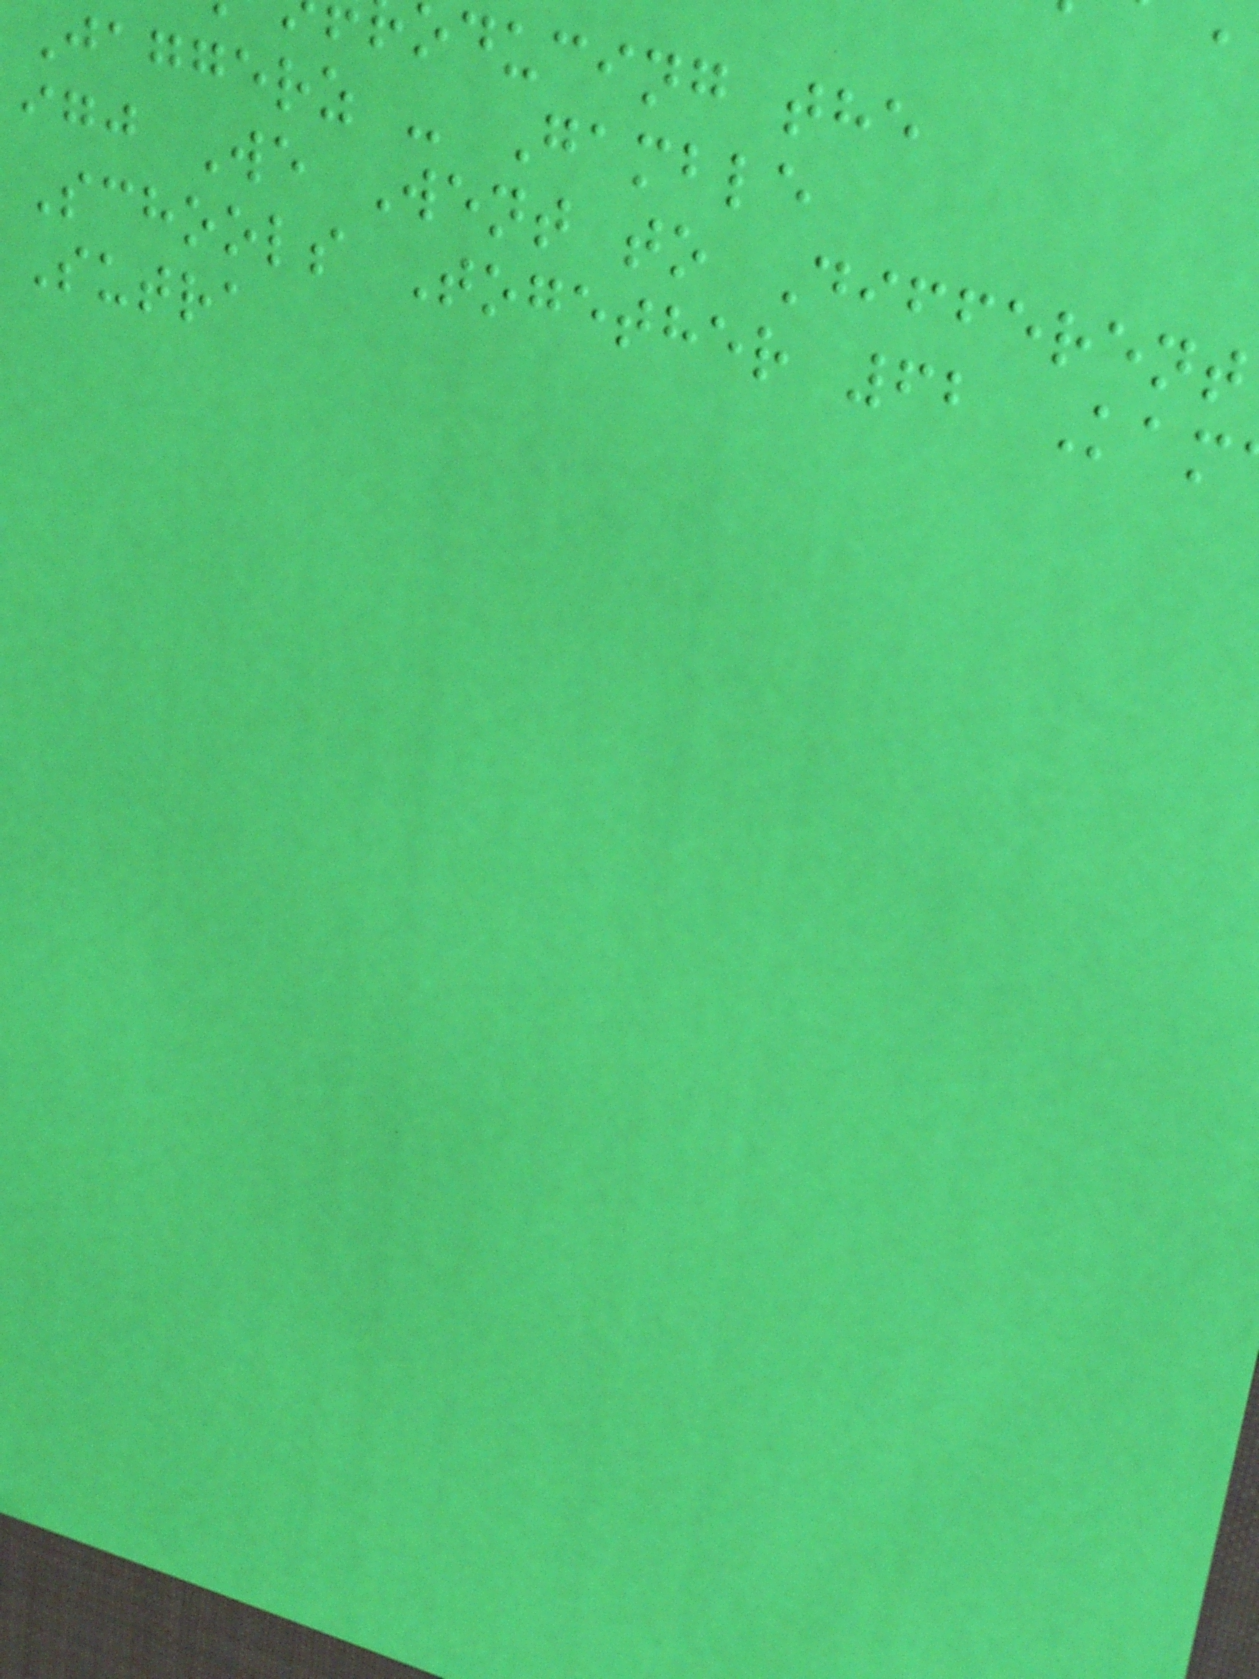oducing the
Jaggerz - Gamble
igj We Went to Different
Schools Together 62 Kam
Sutra
